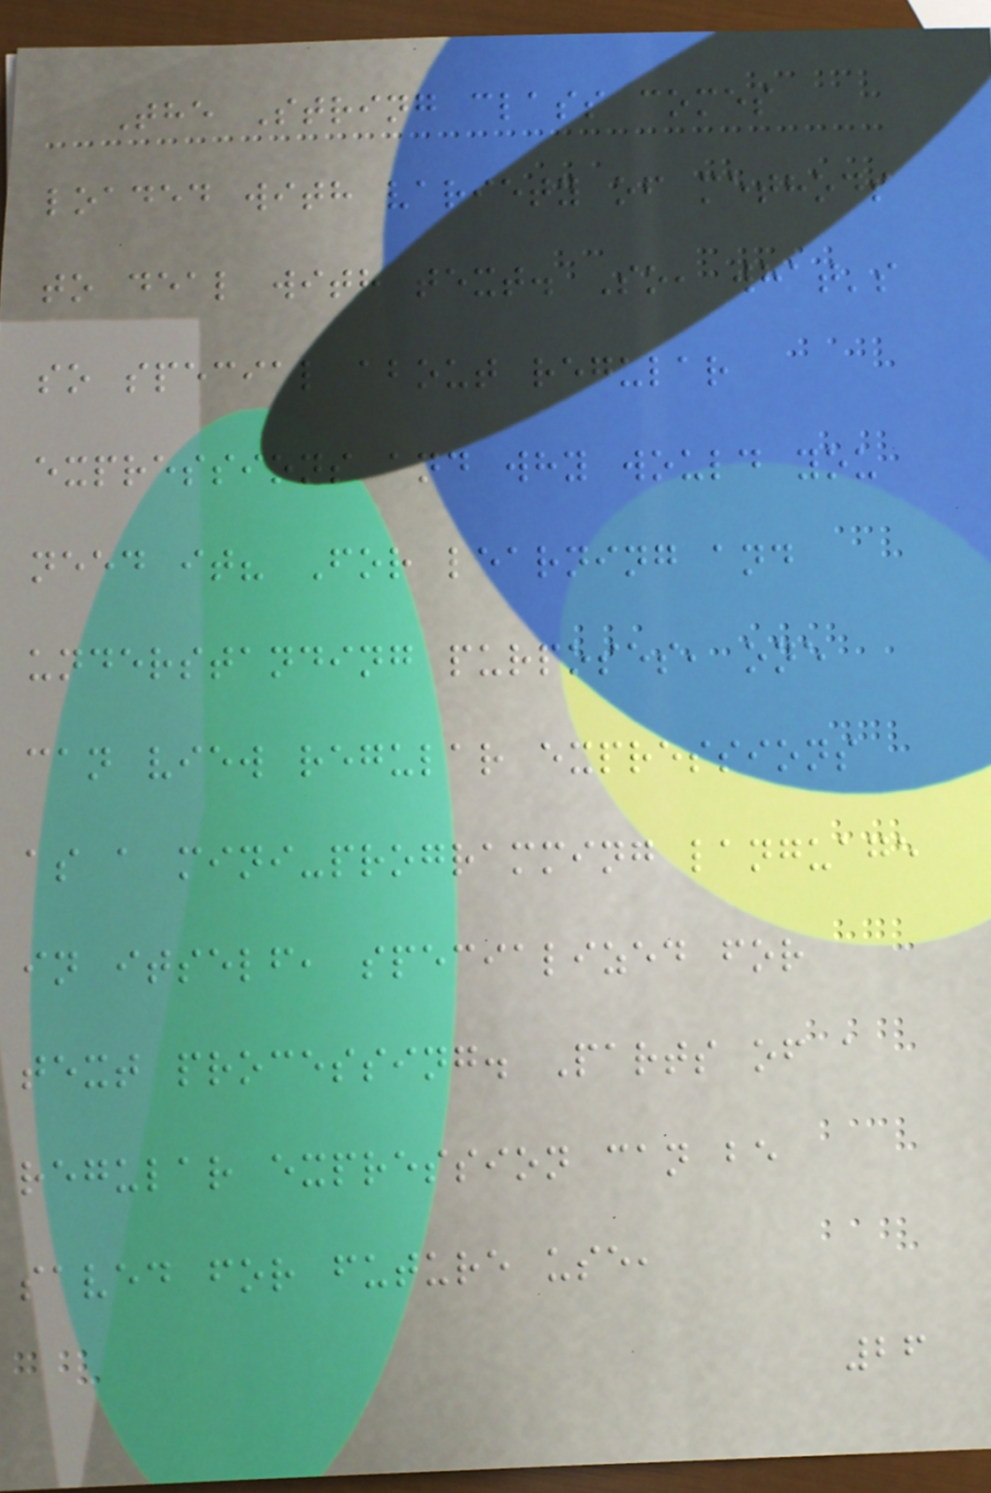The String class comes
loaded with variety of methods
to deal with text. So, what's
so special about regular
expressions and why would you
need it? For learning and
understanding purposes, one
can view regular expressions
as a mini-programming language
in itself, specialized for
text processing. Parts of a
regular expression can be
saved for future use,
26
